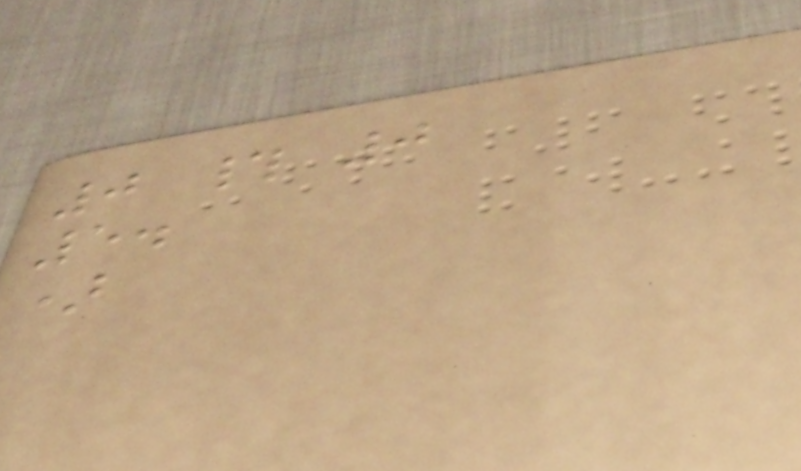0 # 0
5.
)
